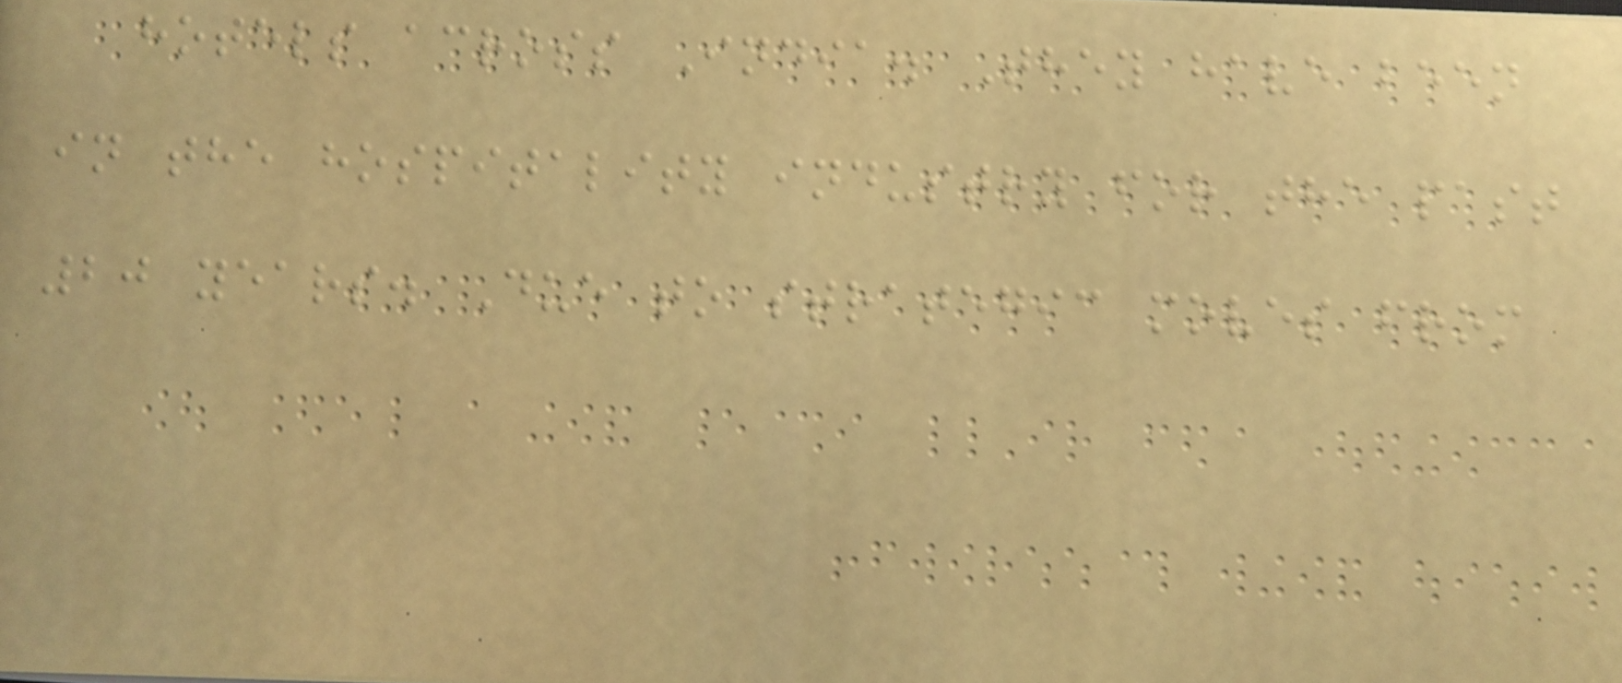hotels across India. They have been
in the hospitality industry for the past
20 years. Due to strategic moves from
